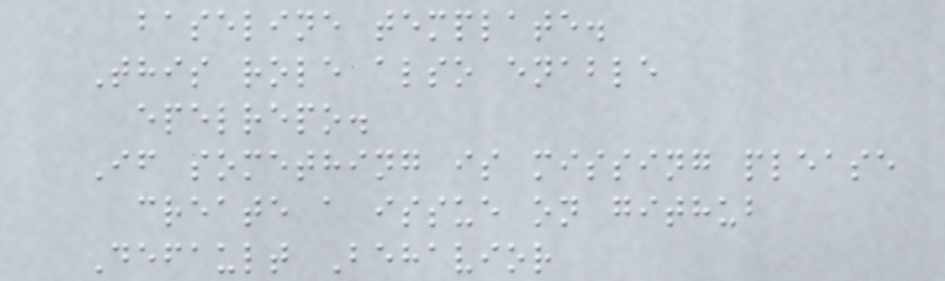baseline template.
This role also enable
epelrepo.
If something is missing please
create a issue on github
Default Behavior
